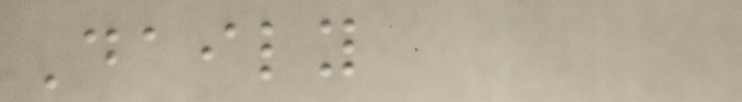Daily
